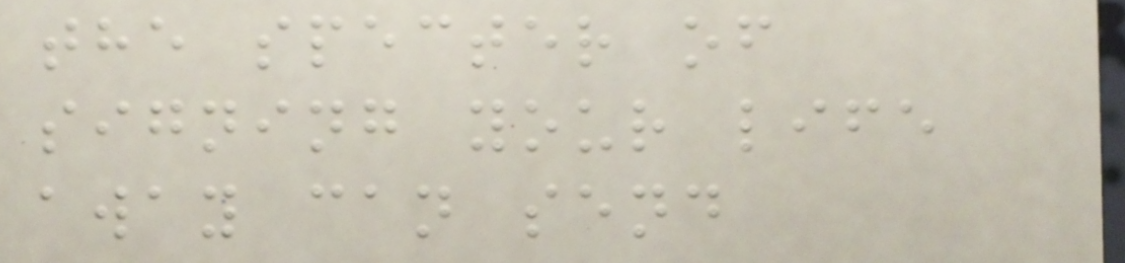the specter of
signing your life
away can send
